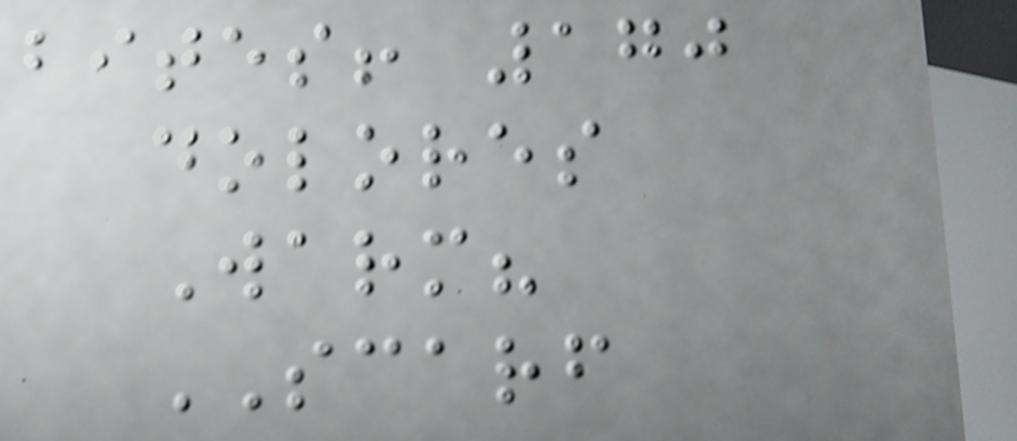bites! 170
dolores
Warm?
SCARF
